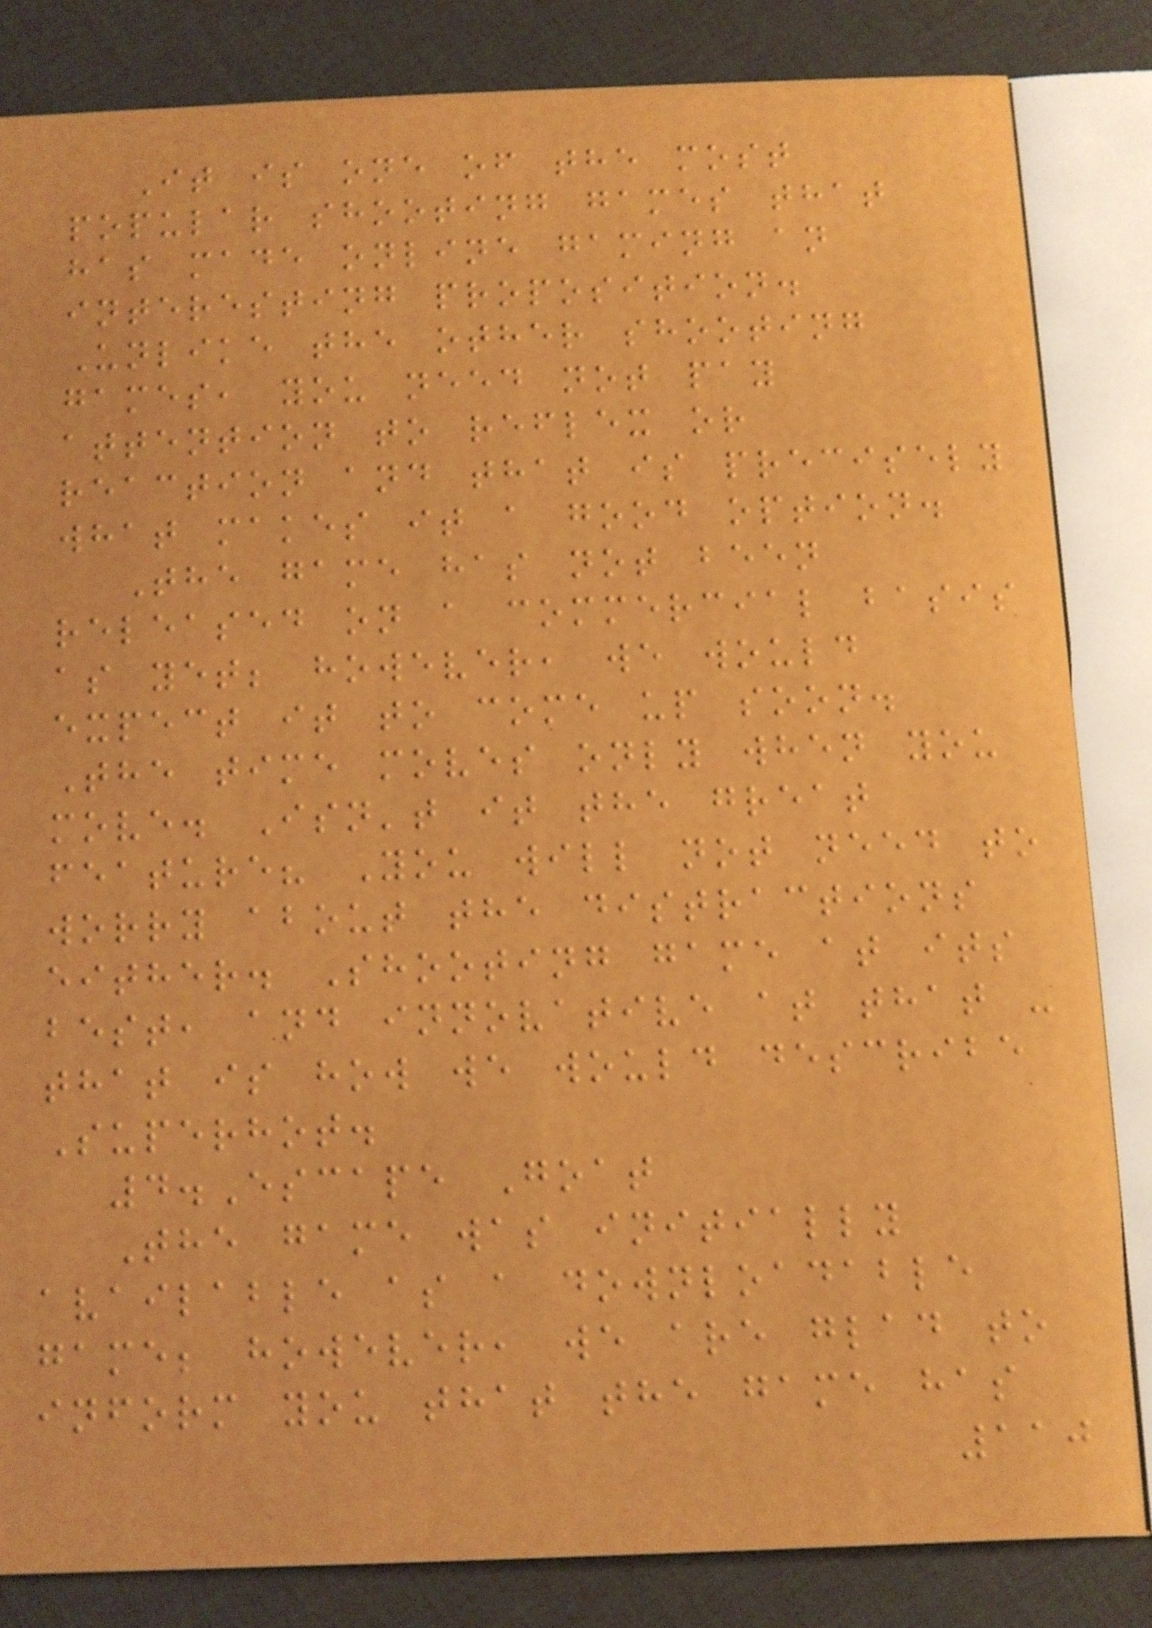It is one of the most
popular shooting games that
has made online gaming an
interesting proposition.
Unlike the other shooting
games, you need not pay
attention to reflex or
reaction and that is precisely
what makes it a good option.
The game has not been
released on a commercial basis
as yet; however, we would
expect it to come up soon.
The time moves only when you
move. Isn't it the great
feature? You will not need to
worry about the distractions
either. Shooting game at its
best, and innovative at that -
that is how we would describe
Superhot.
4.Escape Goat
The game was initially
available as a downloadable
game; however, we are glad to
inform you that the game has
110
